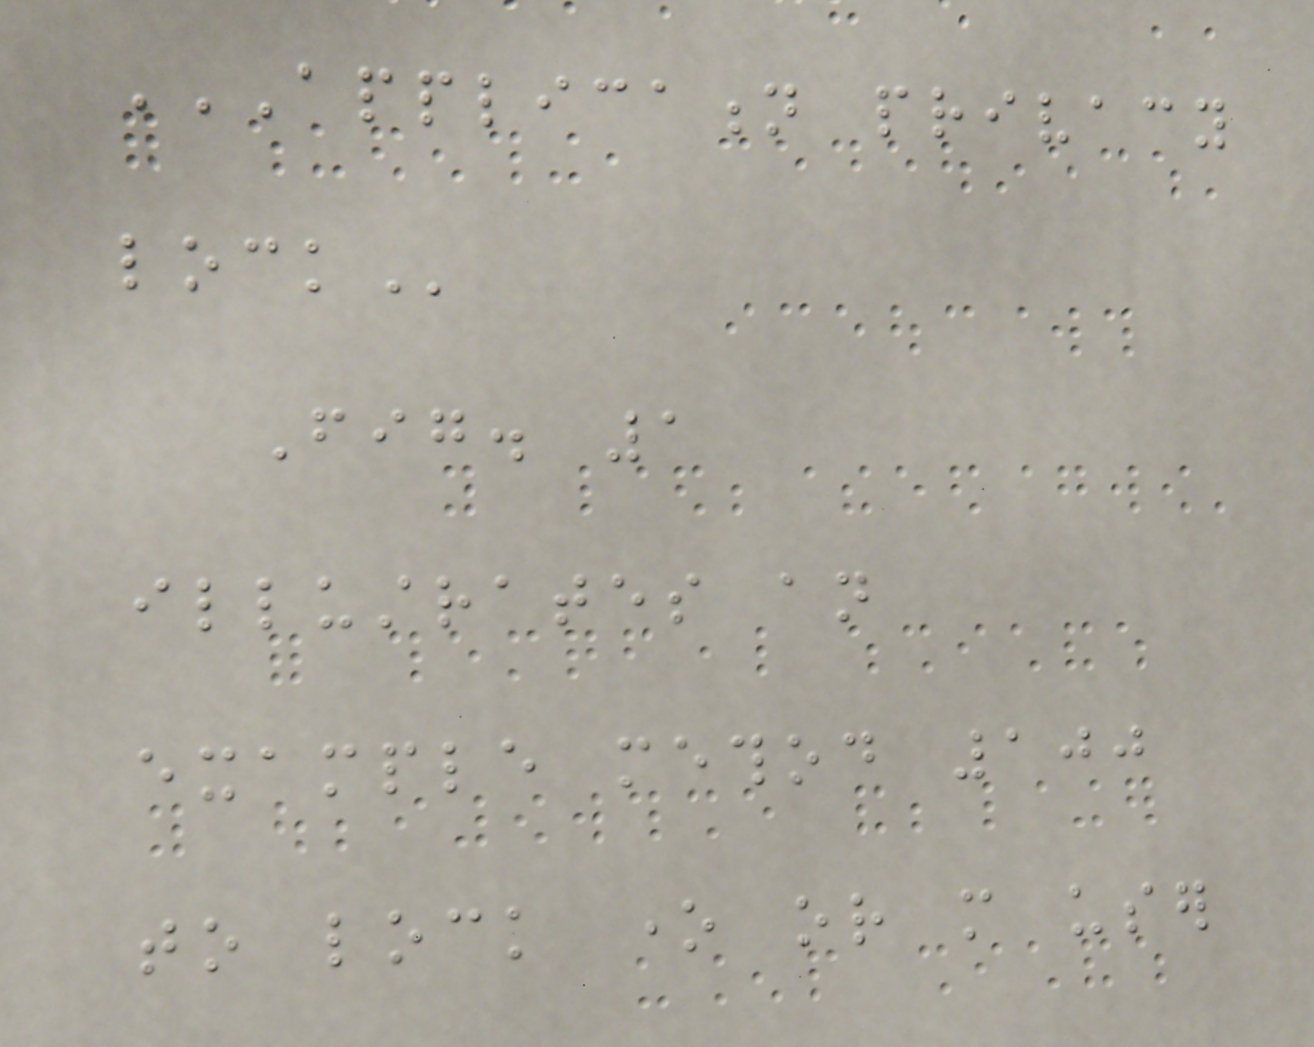APPLICATION PRIVACY
LOCK
Fig. 1
illustrates an
example method 100
to lock one or more user
